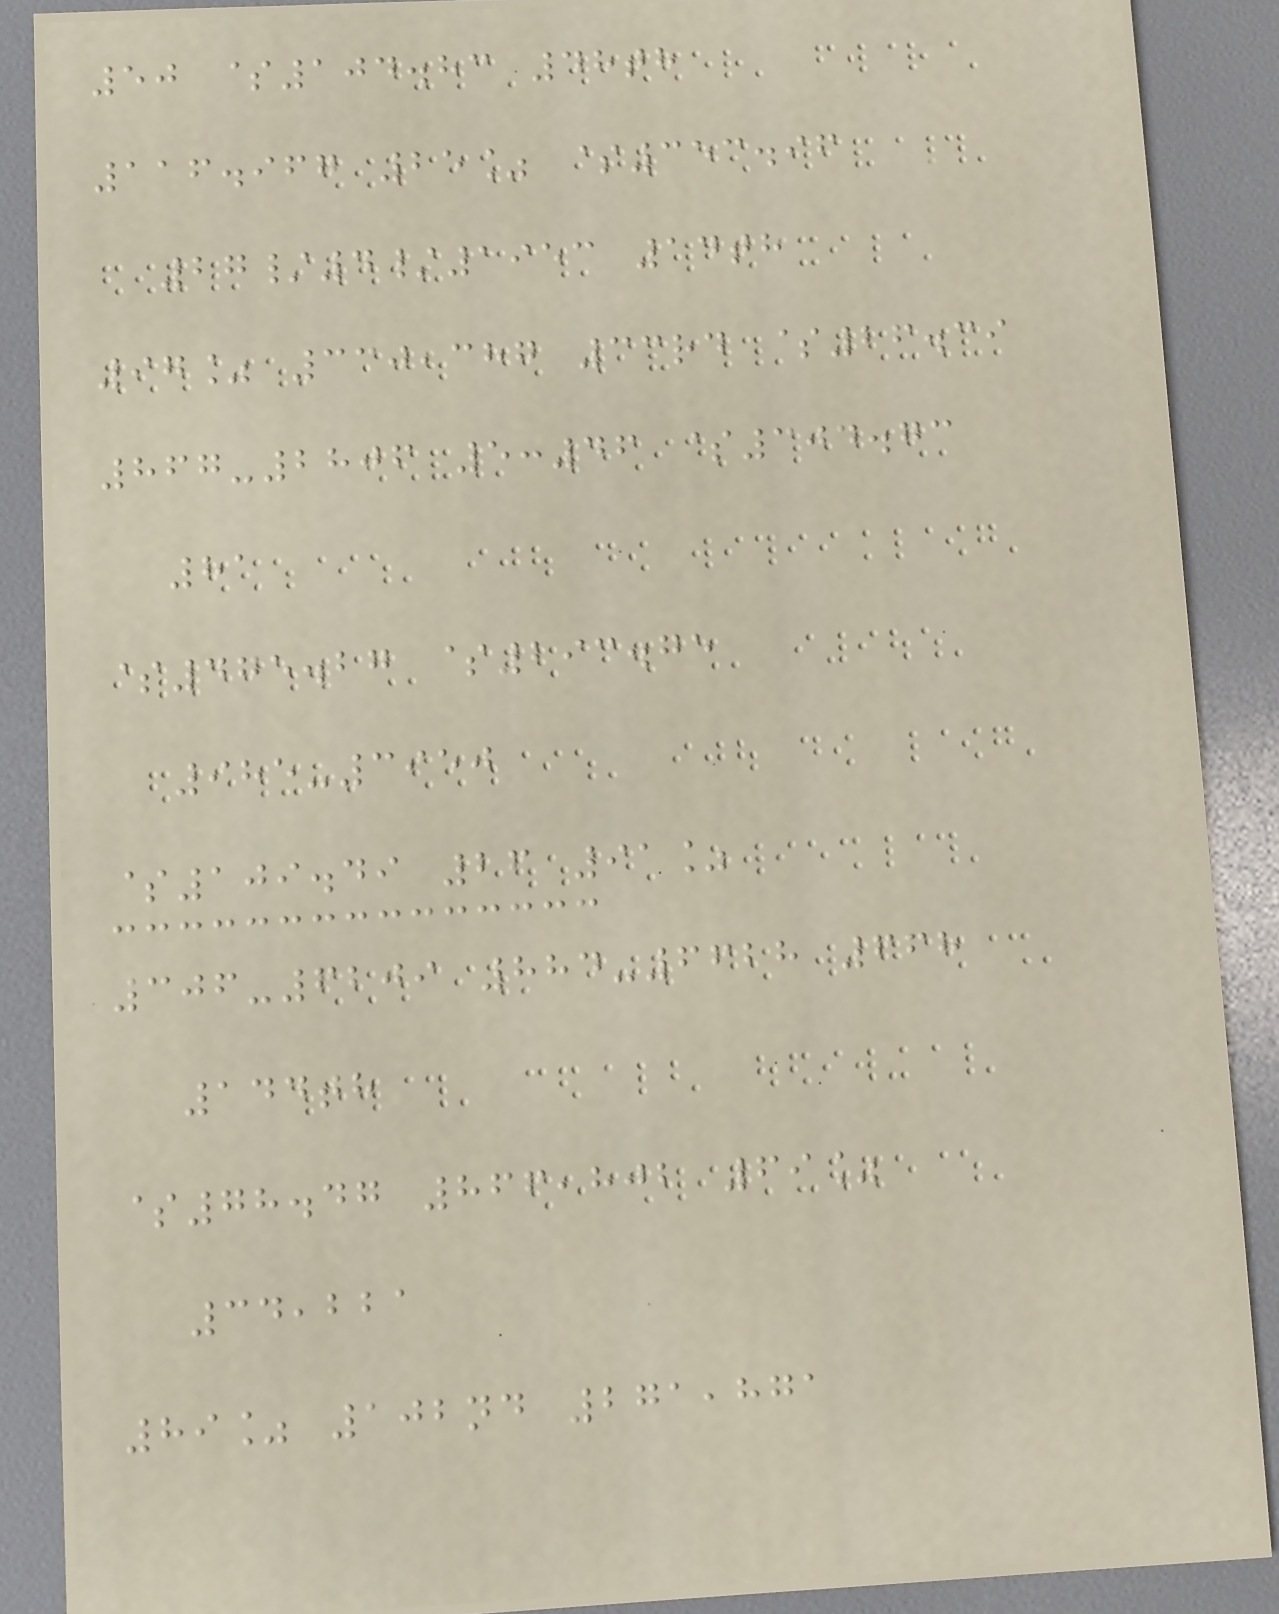50 $104.83 48th
116.967 25% $353.96
27/4/1953 14th
97% 330,387 33rd $26.39
867-2806 5:46 $304.73
81
$475.27 $293.75
985-3950
$109.49 26 91%
306-6209 884-6628 668
144th
$78.47 866,802 69%
34,221
89% 102nd 271,871
